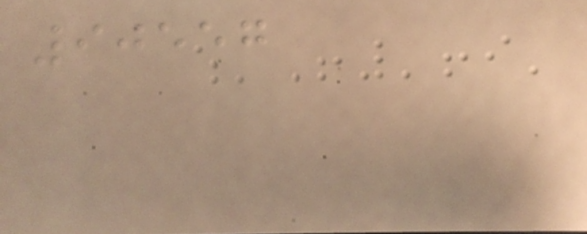90557
